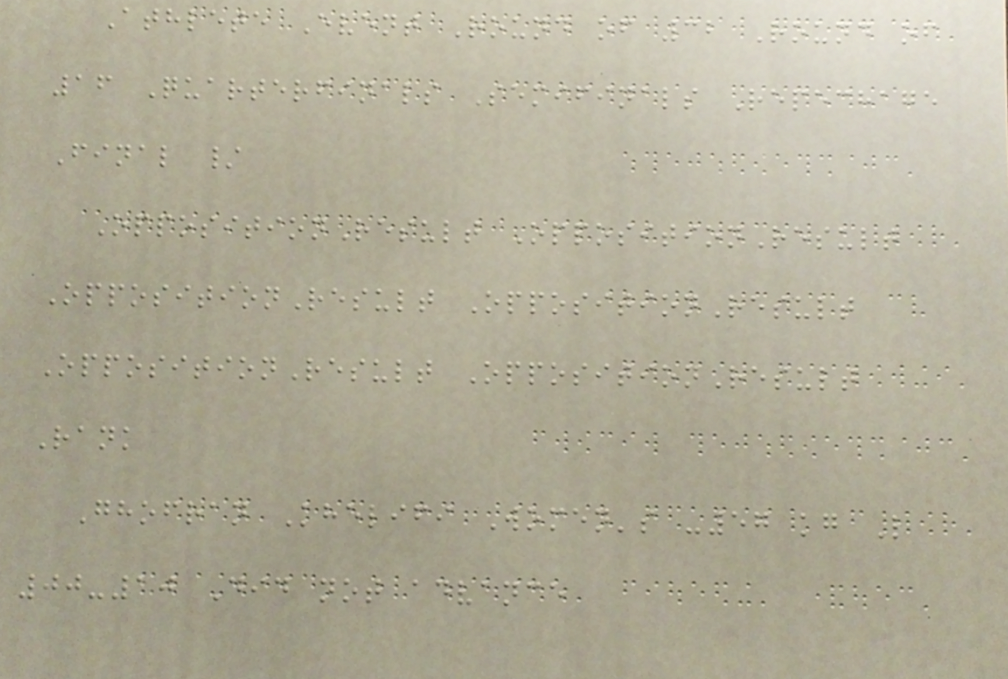Athlete Event Round of 32 Round of
16 Quarterfinals Semifinals Repechage
Final /
OppositionResult OppositionResult
OppositionResult OppositionResult
OppositionResult OppositionResult
Rank
Ghofran Khelifi Women's -57 kg L
00-10 Did not advance
